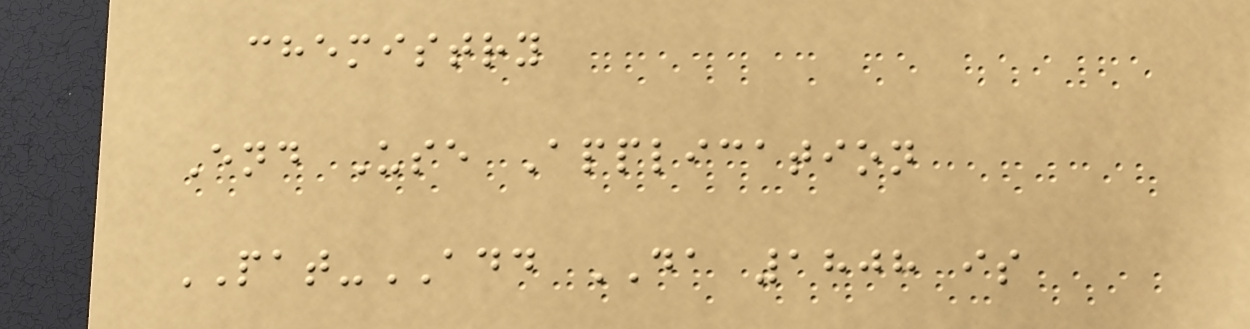chemistry
End Use Application
PAT-ADD DA 1808 is
